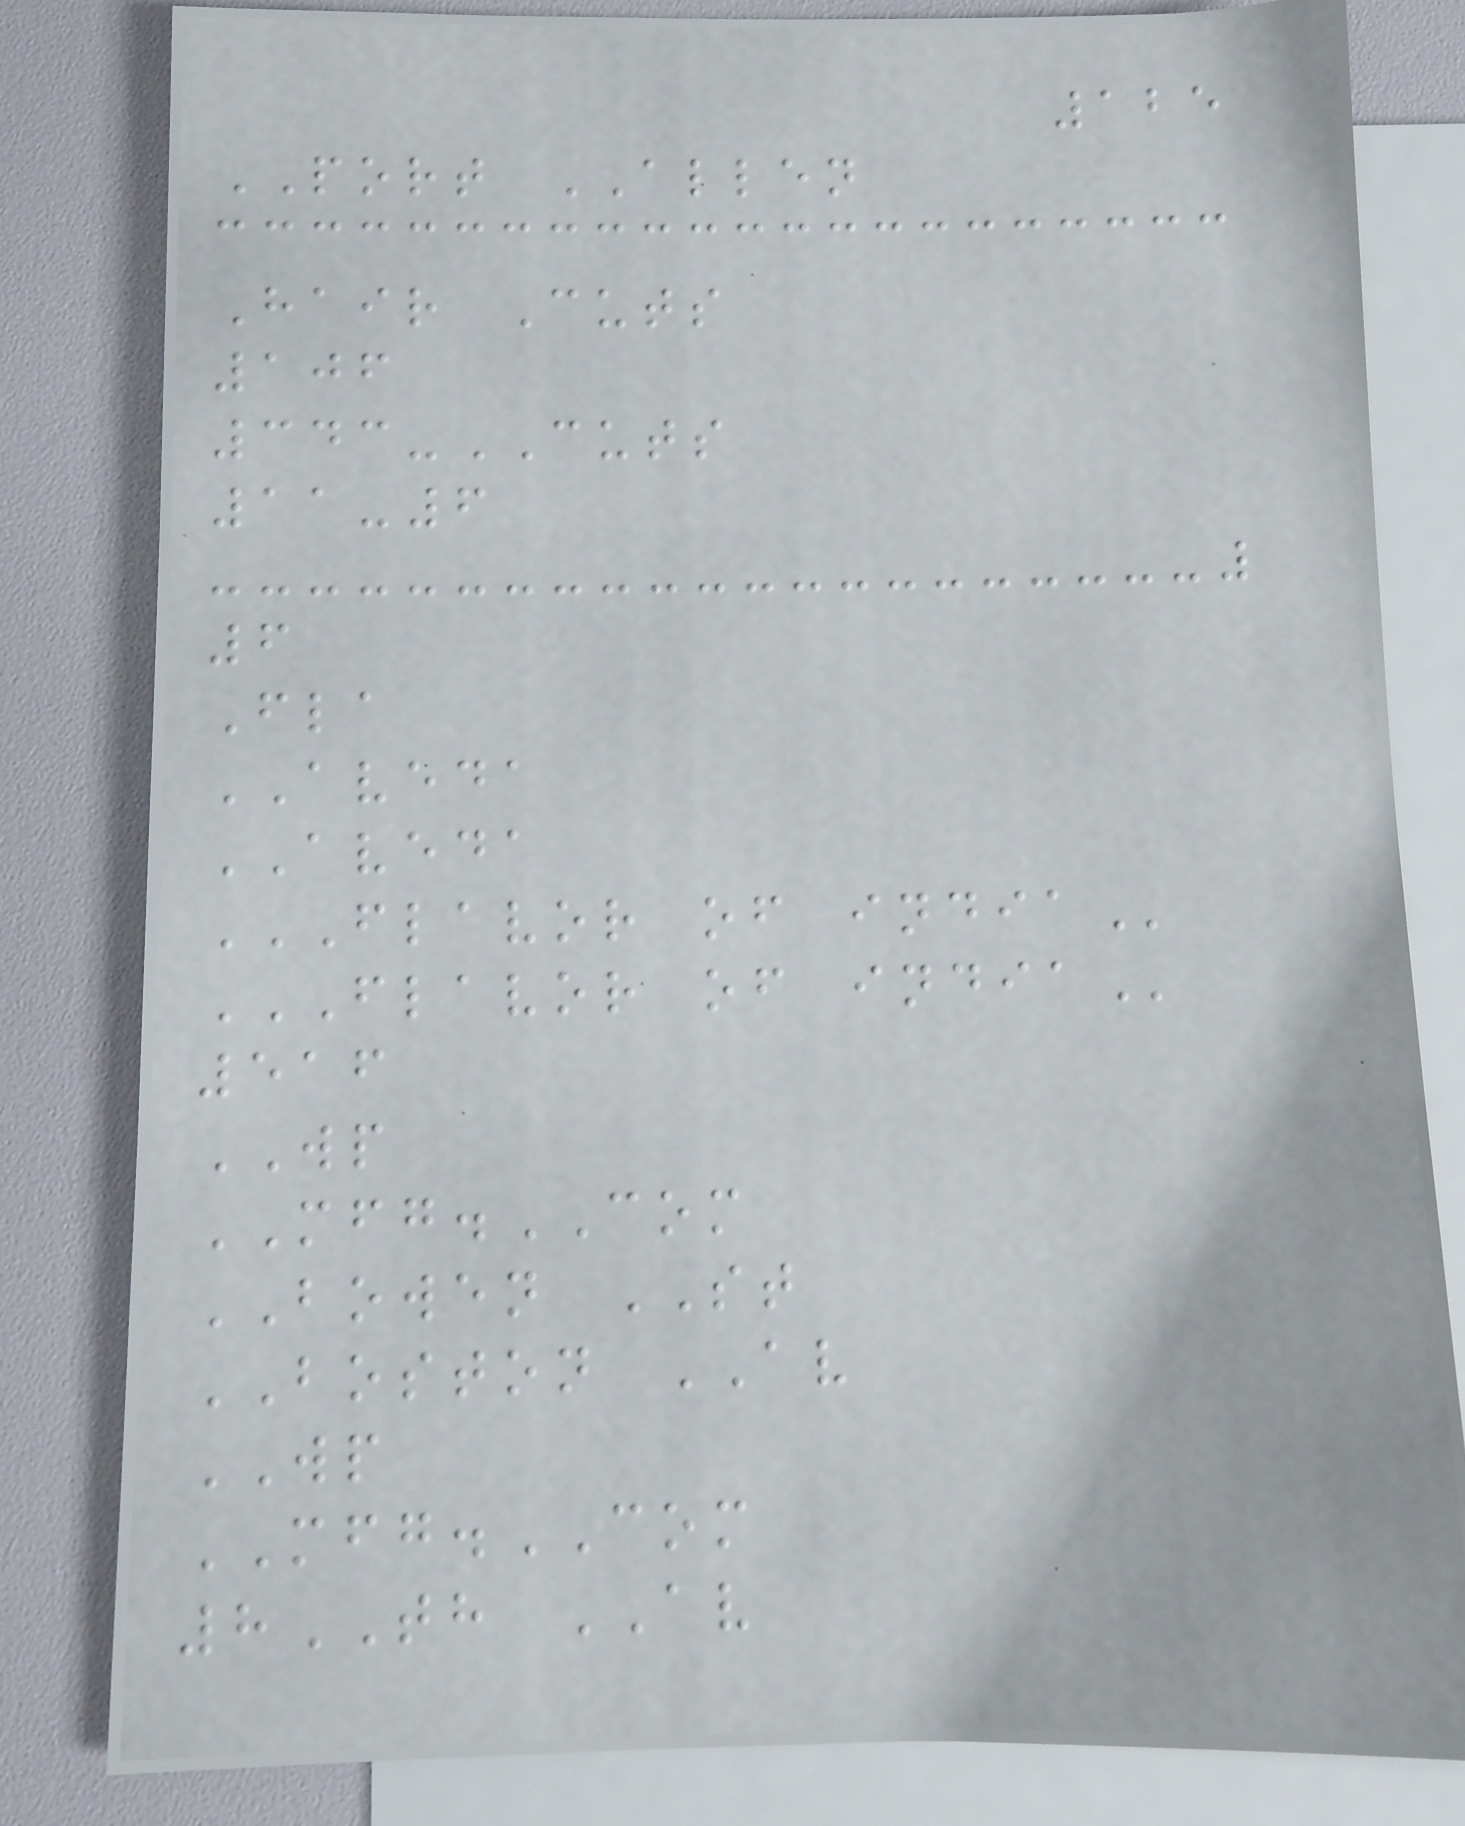125
PORT ALLEN
Hair Cuts
106
343-CUTS
11-6
6
Fla
AVEDA
AVEDA
FLAVOR OF INDIA
FLAVOR OF INDIA
516
WP
MFG.COM
BOWEN ST
BOSTON AV
WP
MFG.COM
8TH AV
